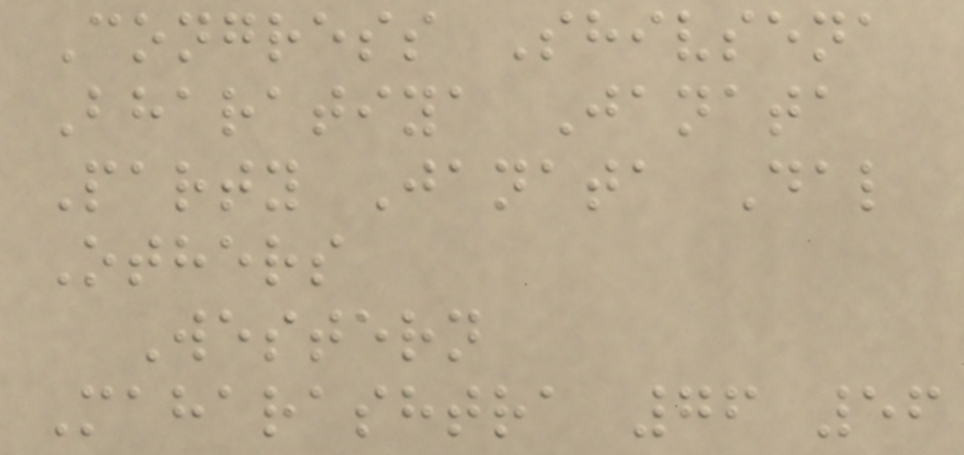Congress Shivsena
Bharatiya Janata
Party Janata Dal
Others
Western
Maharashtra 76 56
